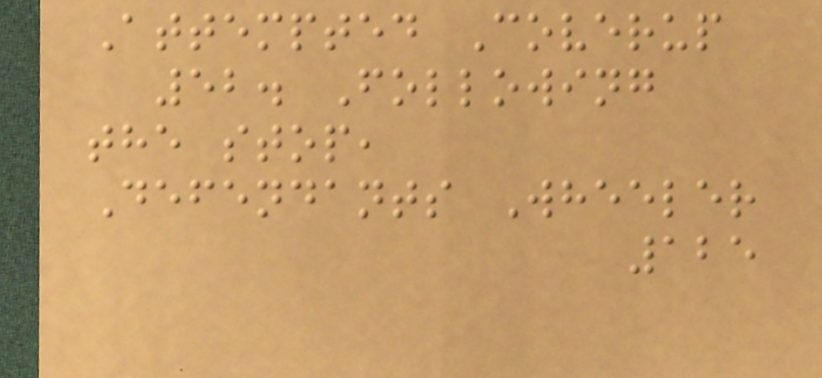Attempted Coverup
52. Following
the stop,
Defendants Wheeler
125
